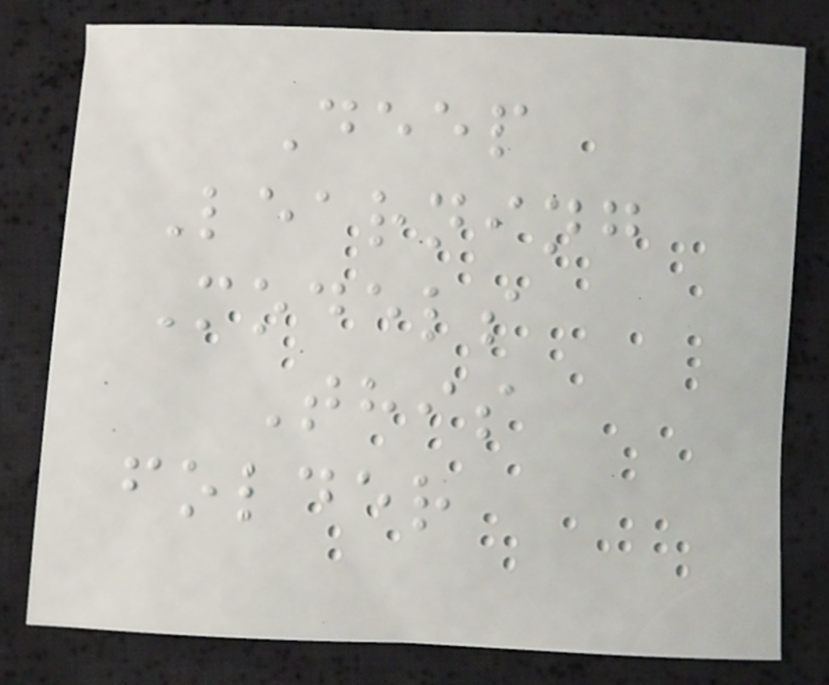Deep
Learning
Models
This
folder
